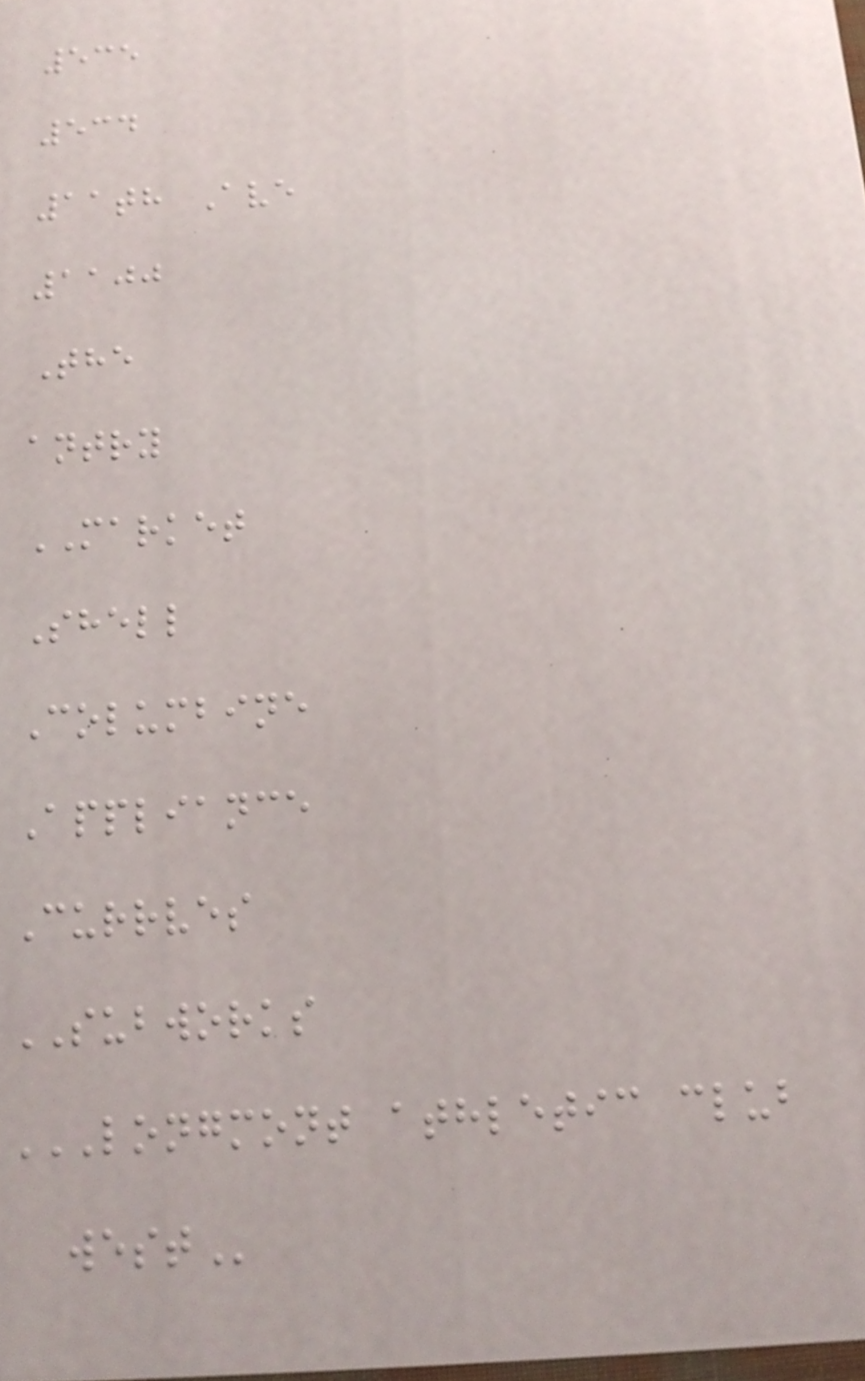535
534
11th Ave
1100
The
antry
MARKET
Shell
Columbine
Appliance
Currves
SUBWORKS
LONGMONT ATHLETIC CLUB
WEST
